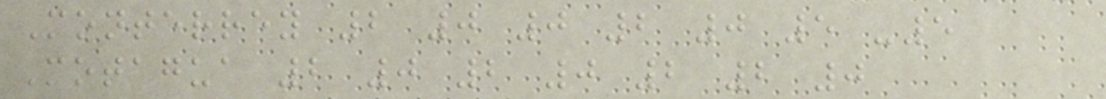Monterrey 2 0 0 2 0 5 -5
Motagua 2 0 2 0 2 2 0
